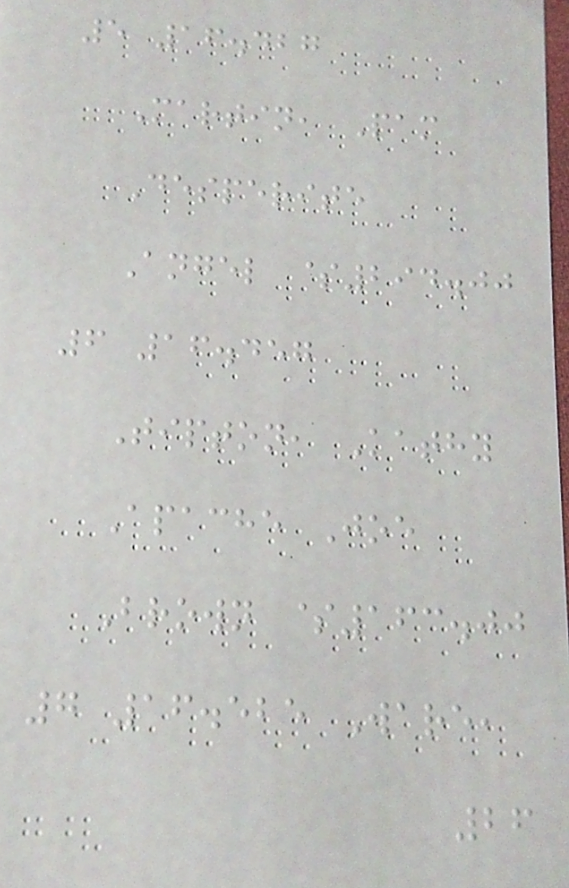5 16.427
Martin, Pam
Desperite
Angel $294.00
6 16.457
Tipton, Kathy
Apache Joe
Brown $163.00
7 16.525 Ware,
26
